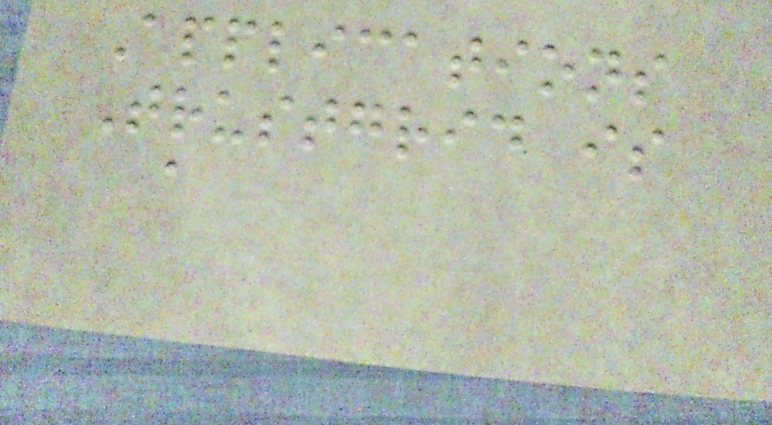Applications
Trustgrid is
a
